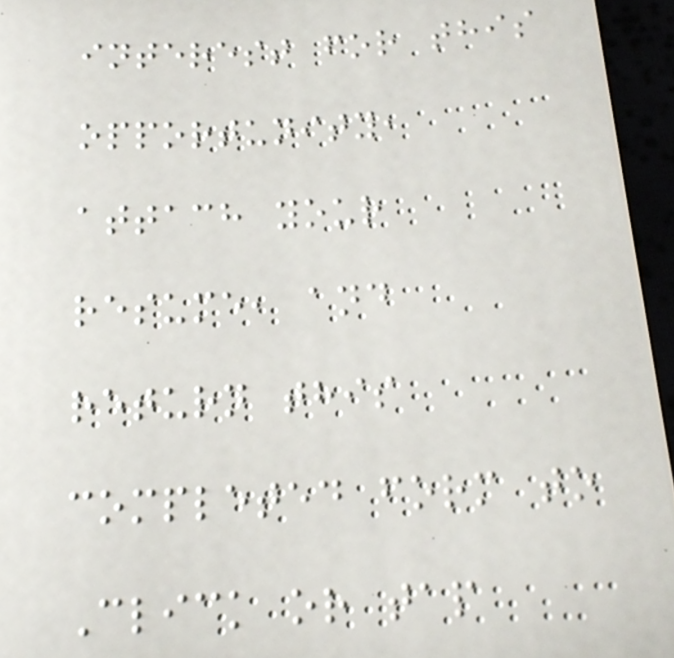interest for this
opportunity,
attach your
resume, and
return this
completed form to
Click or tap
